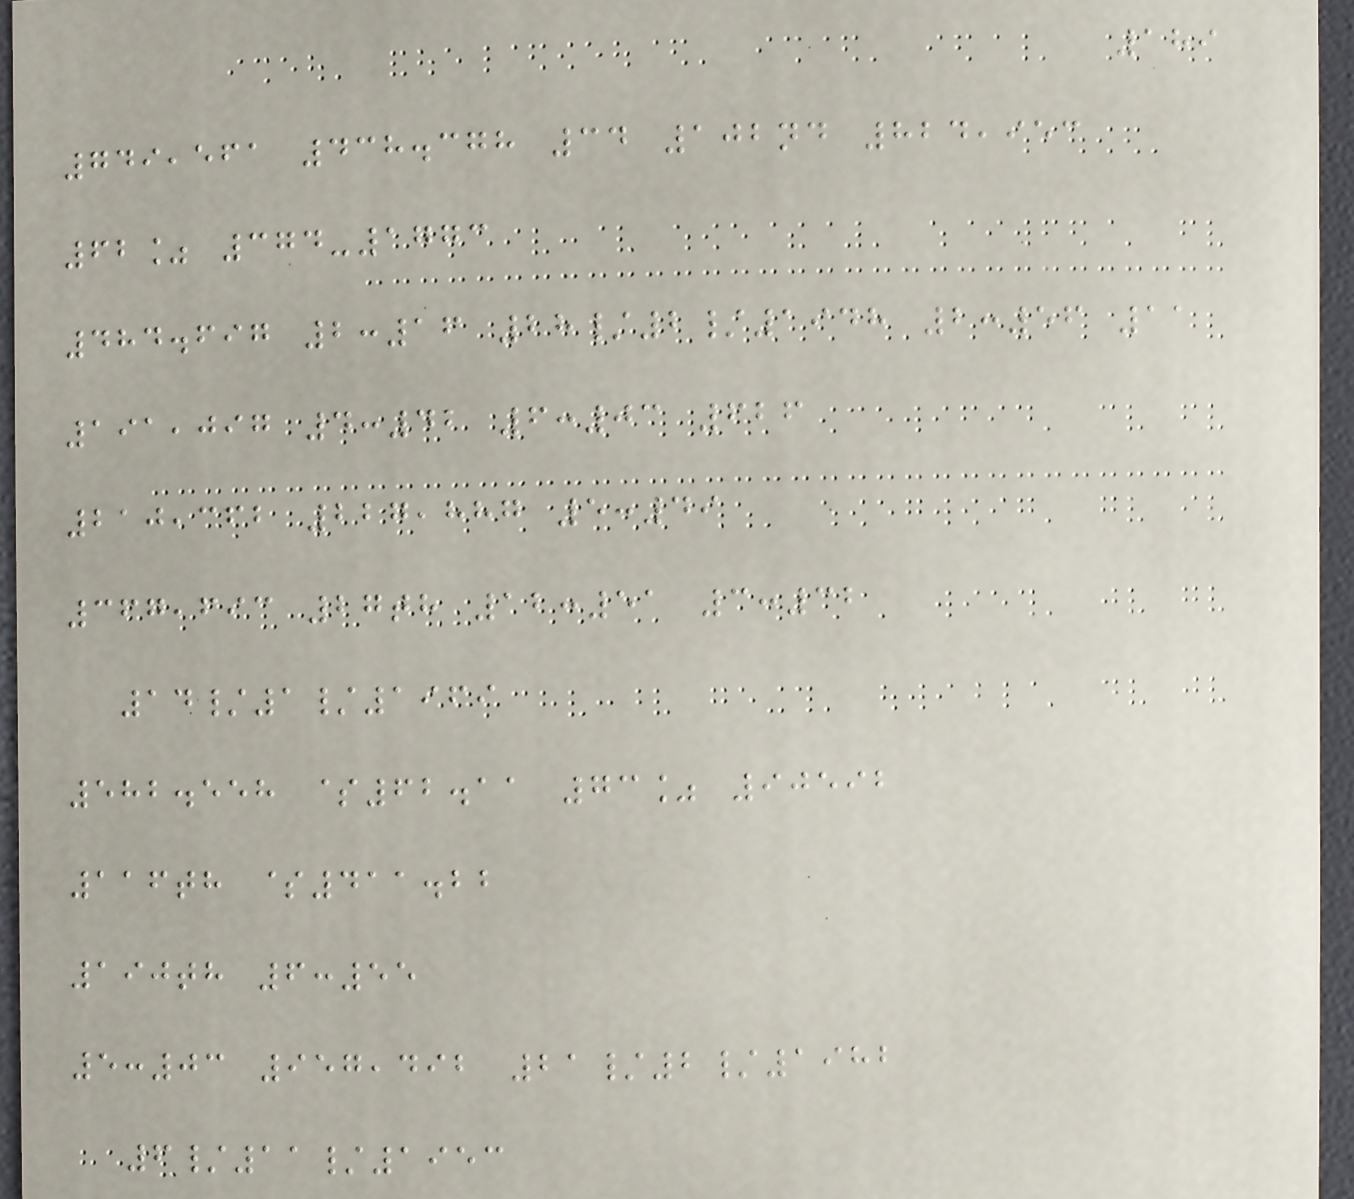189
749,561 438.378 34 102nd 824,953
62% 374-1773
484.697 2:16 28/2/1948 2:56 11
191,097 4:42 6:03 626
210,362 227,887 5:49
367,693 27th 12:51 3:32
14/1/1969
582.558 $62.11 73% 90592
116th $411.22
190th 6:55
5:03 957,492 21/2/1982
6/11/1953
